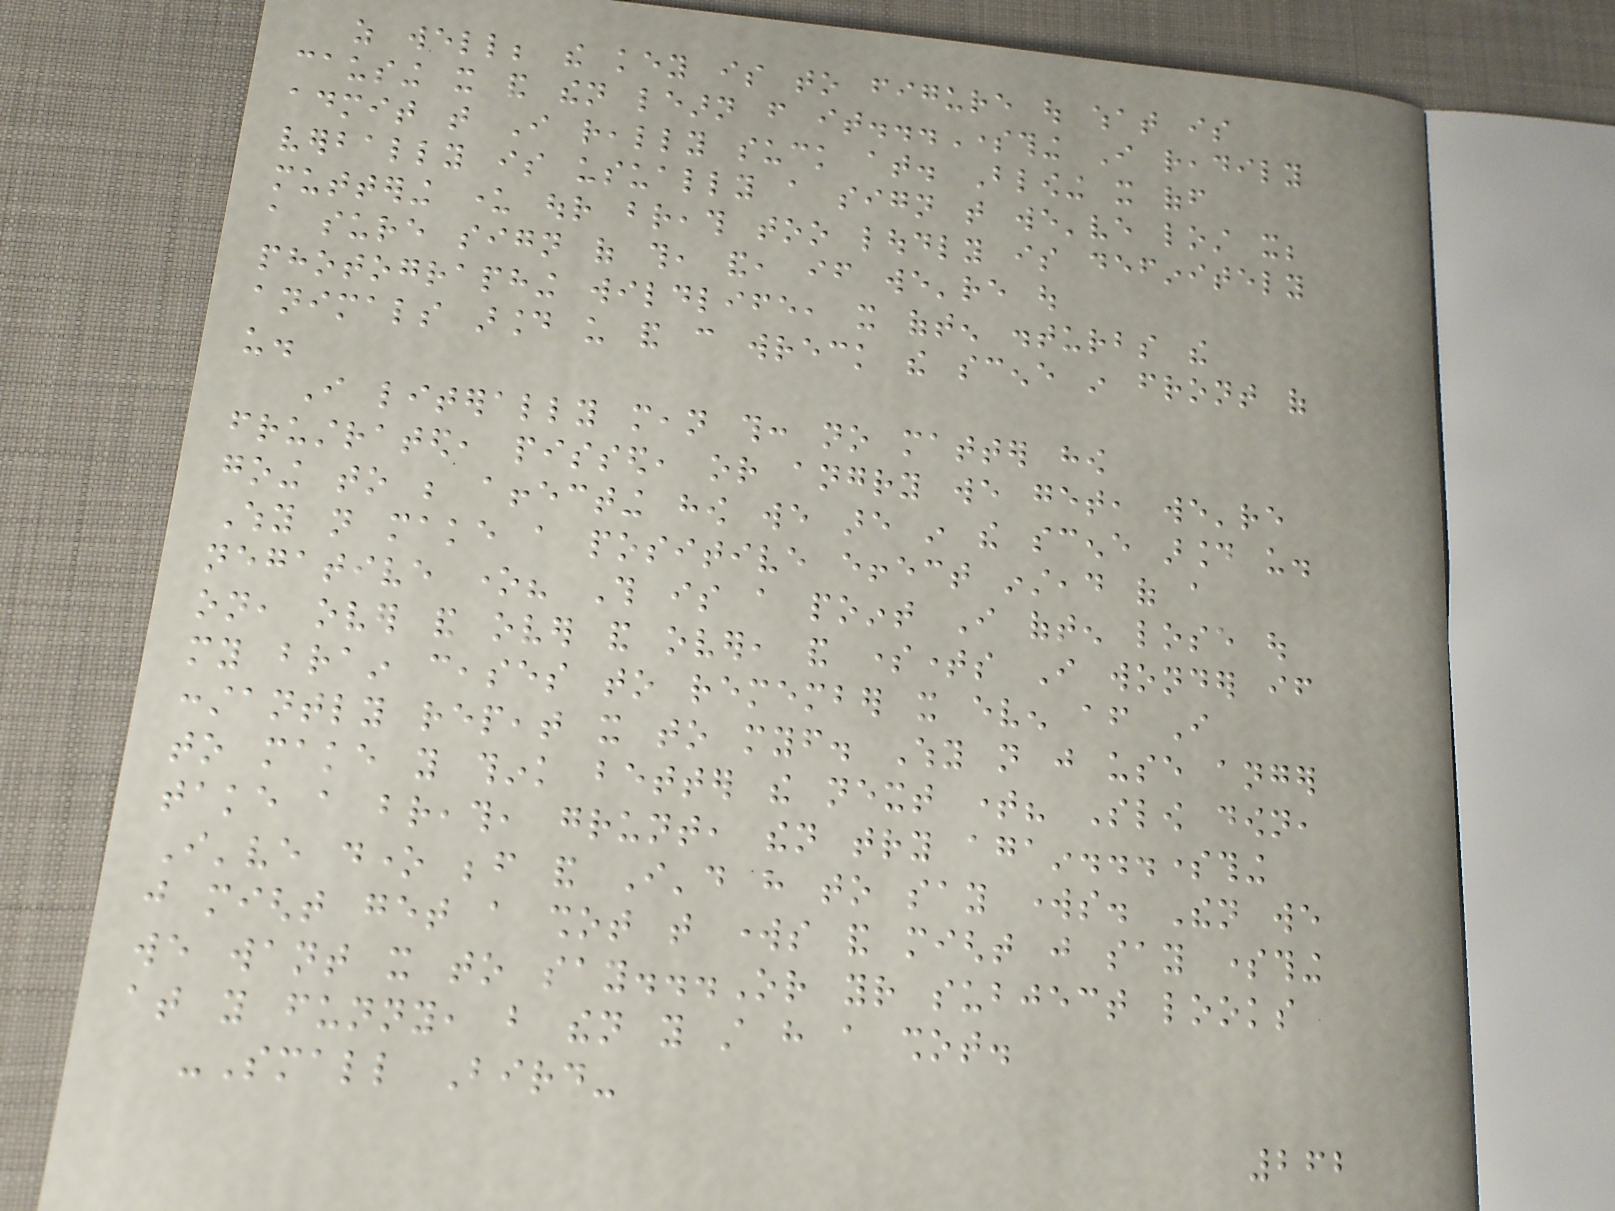as well; the key is to figure out what is
causing it and then learn from it...Something I readily
admit that I really suck at. Blowing it off
verbally is usually a sign that we've lost it;
muttering under our breath too loudly is definitely
a sure sign of this, and, if we're out
photographing wildlife, it often disturbs the
animals around us and can wreck the scene in front of
us.
I literally mean this: no matter how
frustrated, pissed, or angry we get, we're
going to be affecting how we are in the scene around us.
Why not make a positive effect instead of a
negative one? This is a point I often lose out
on, over and over and over, and sometimes I wonder if
my brain ceases to remember it even after I
constantly repeat it to myself. Why not just use anger
to make you think better the next time? Slow down,
take a breath, grunt, then try again...something
I've done before and I'd have to say works. Then we
just might get a shot that works and might just say something
we want it to say...Or your subject looks
at you funny, but then you still have a shot.
-Small Bird-
262
